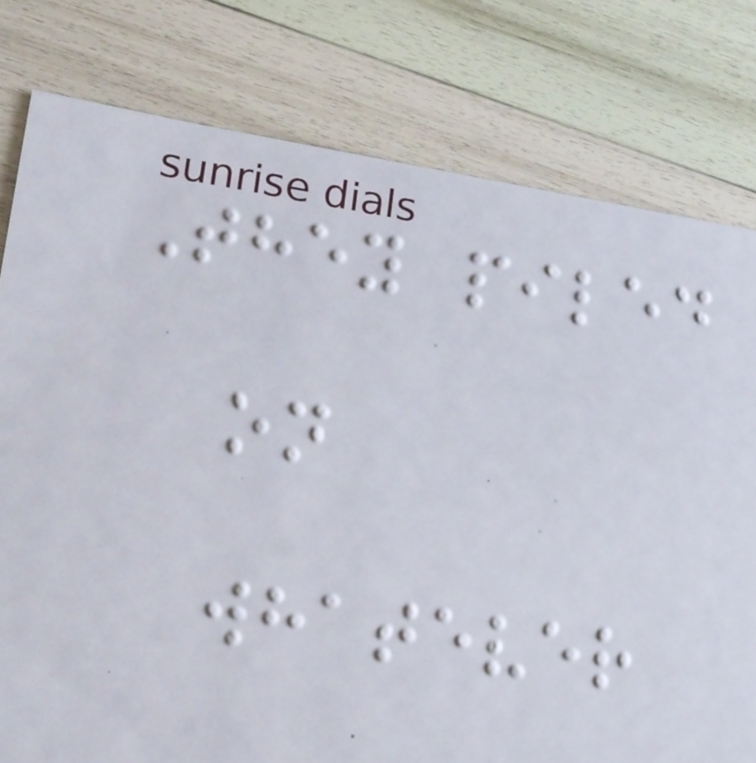They piled
on
whatever
